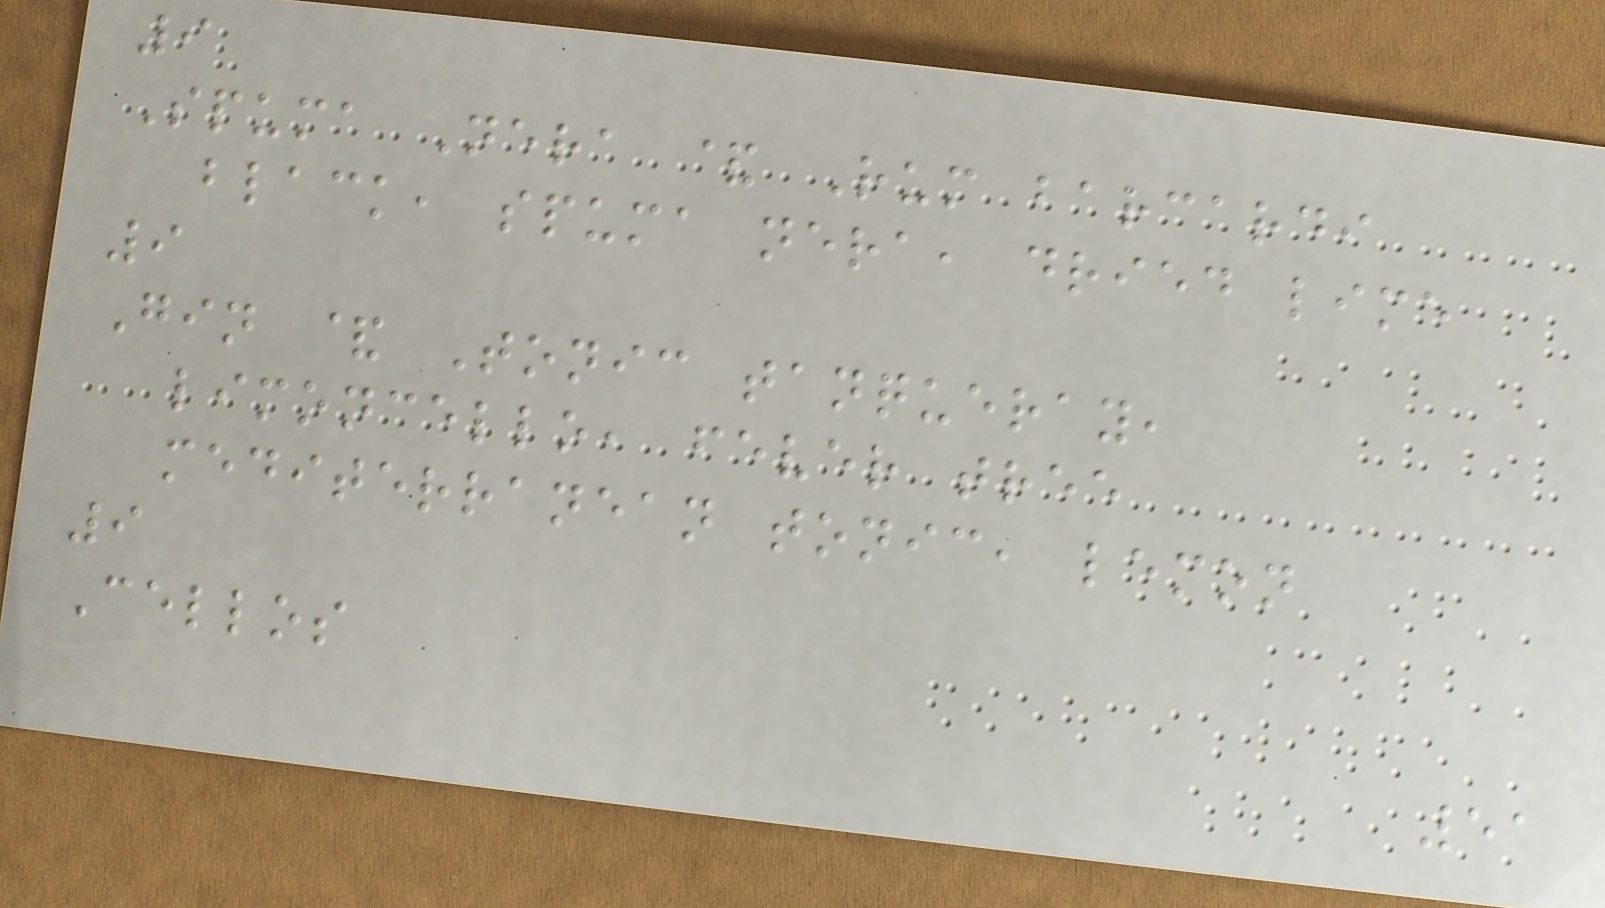9
Spuma Nera & Rum barcardi
black, spuma nera, dried lime
9
Gin & Tonic tanqueray,
limoncello, fever tree
mediterranean tonic, lemon
9
Cellos
51
